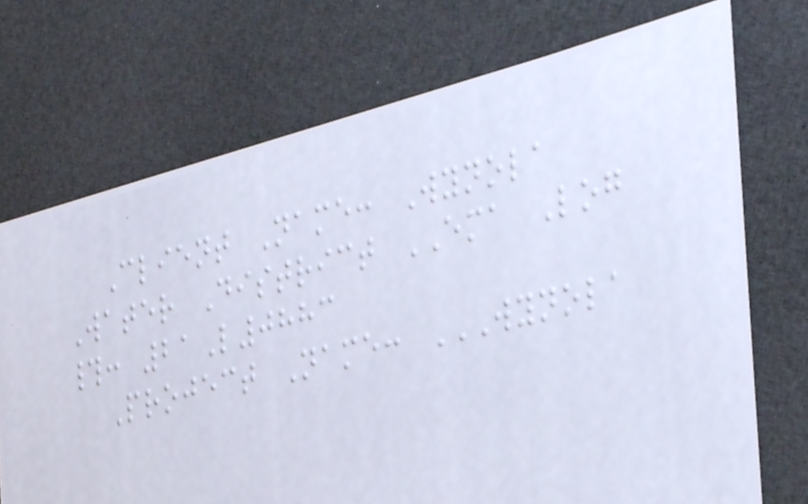Client Name: Wynola
Water District EMA Log
#: 21L0883
Project Name: WYNOLA
